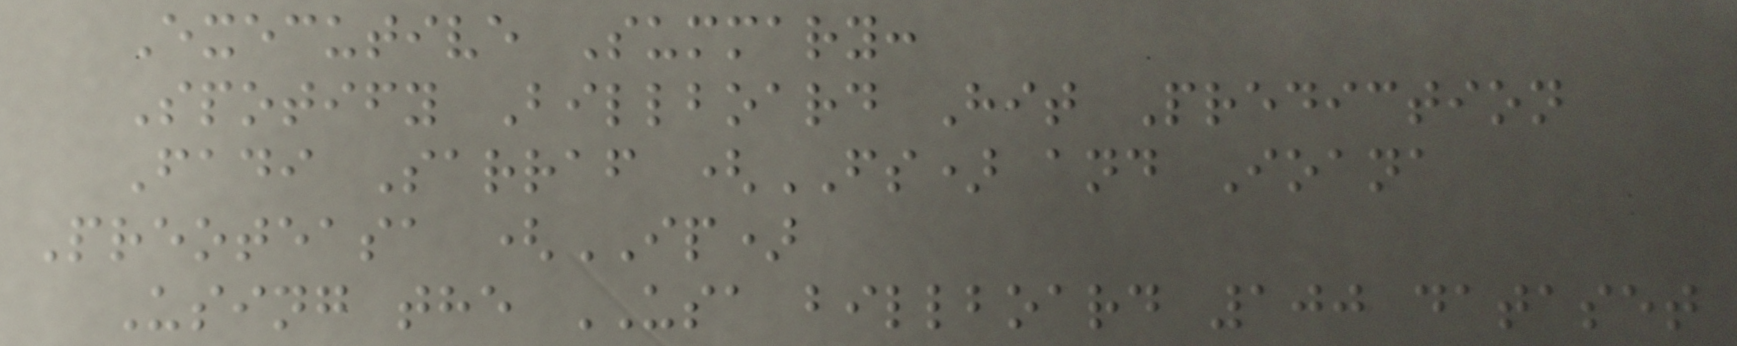Executive Summary:
Spotify Billboard Hit Prediction
Fadi Sarraf (FS) and Ioana
Preoteasa (IP)
Using the USA billboard 100 dataset
